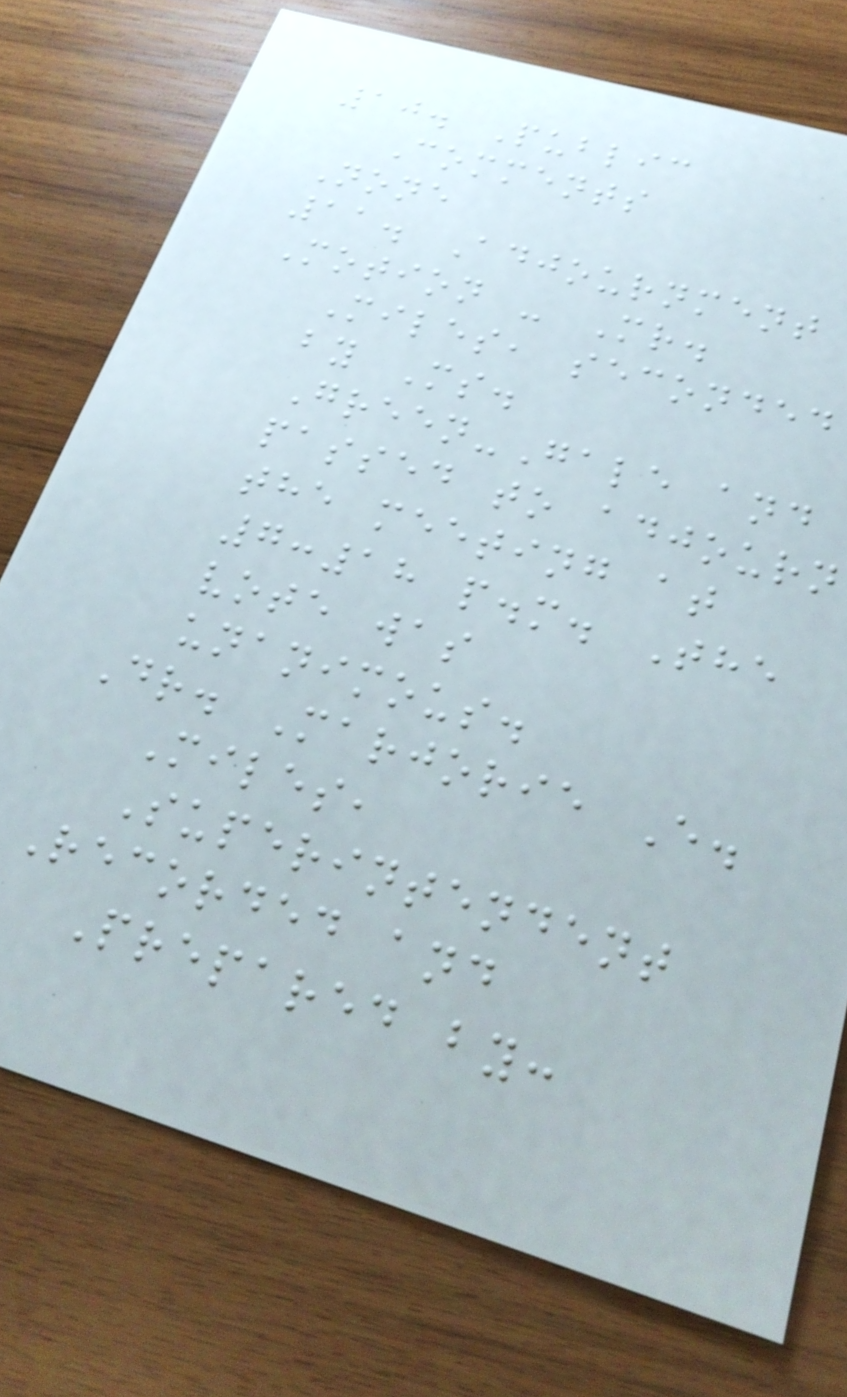10. Public
Comments
None
11. Adjournment
Motion - Mr.
Miles, seconded
by Ms.
Green-Gale and
passed to adjourn
the meeting at
7:18 p.m. The
vote was
unanimous.
Dr. Marjorie E.
Miles,
Superintendent
Recorded and
Prepared by:
